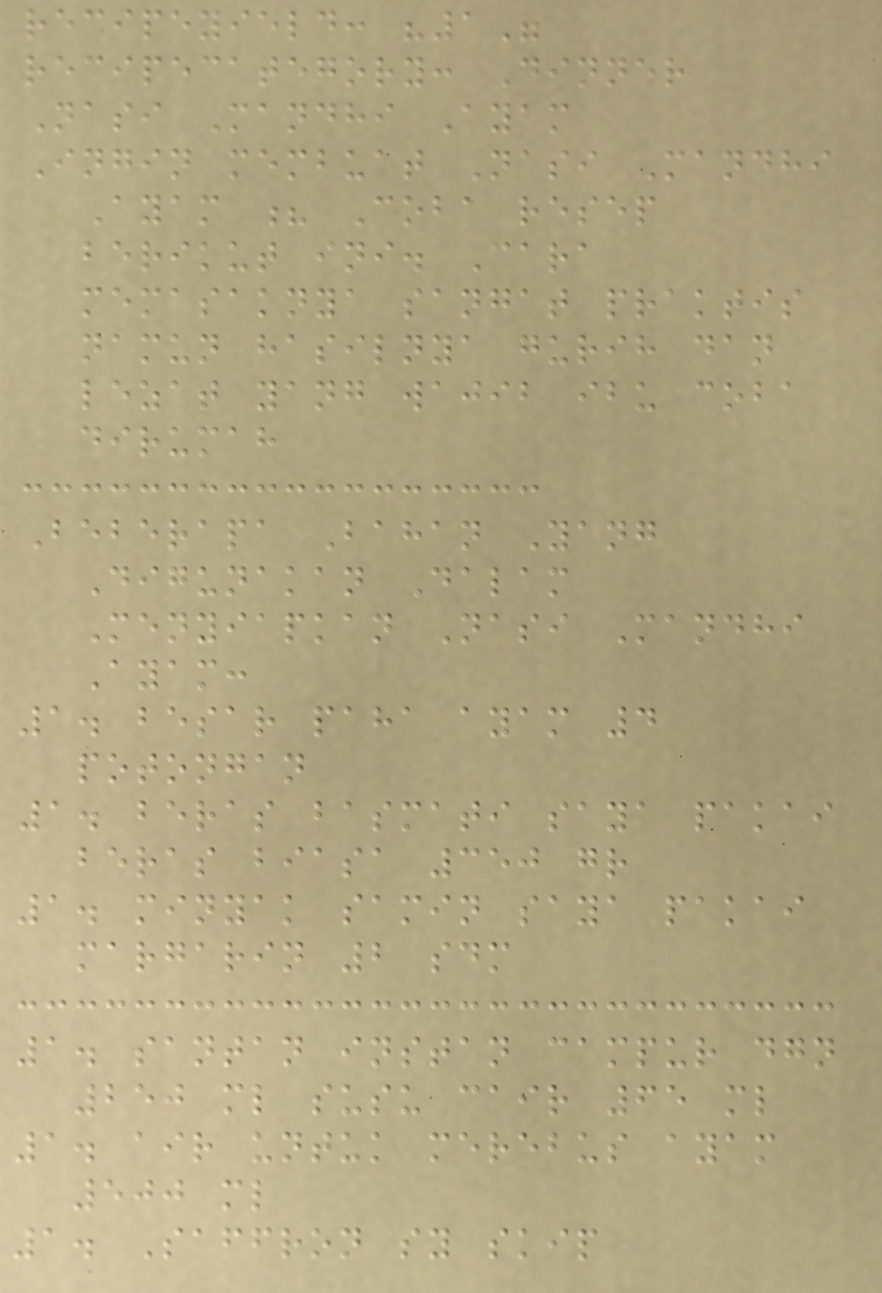recipeyield: "1"
recipecategory: Dinner
Nasi Mandhi Ayam
Ingin membuat Nasi Mandhi
Ayam ? Coba resep
berikut ini. Cara
memasaknya sangat praktis
namun hasilnya gurih dan
lezat yang wajib ibu coba
dirumah
Beberapa Bahan Yang
Digunakan Dalam
Menyiapkan Nasi Mandhi
Ayam:
1. besar paha ayam 4
potongan
1. beras basmati saya pakai
beras biasa 350 gr
1. minyak samin saya pakai
margarin 2 sdm
1. santan instan campur dgn
250 ml susu cair 65 ml
1. air untuk merebus ayam
500 ml
1. Saffron sy skip
